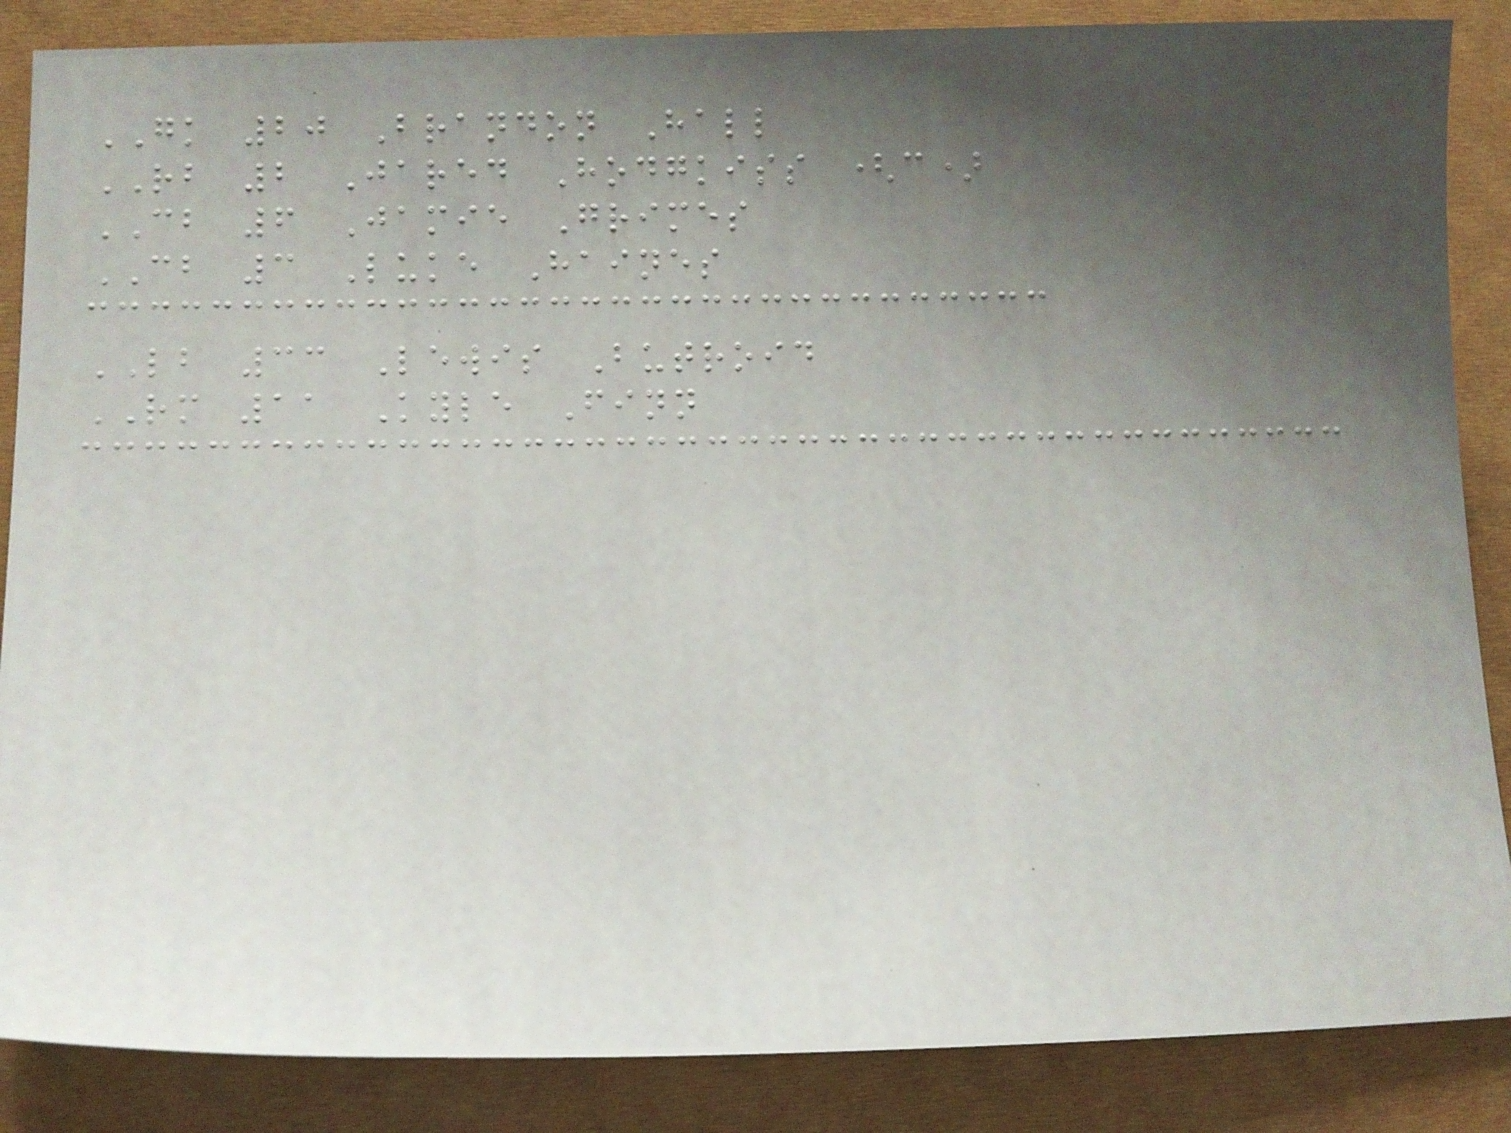GK 20 Brandon Hall
RB 2 Jared Hodgkiss (c)
CB 6 Jamie Grimes
CB 3 Luke Haines
LB 33 Lewis Butroid
RM 11 Kyle Finn
